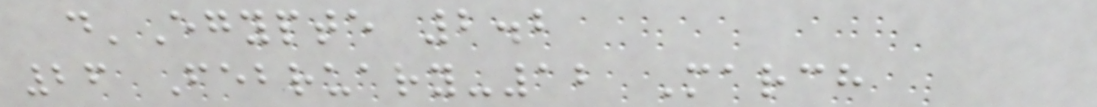d'Egypte 2.2
26 February-12 March
